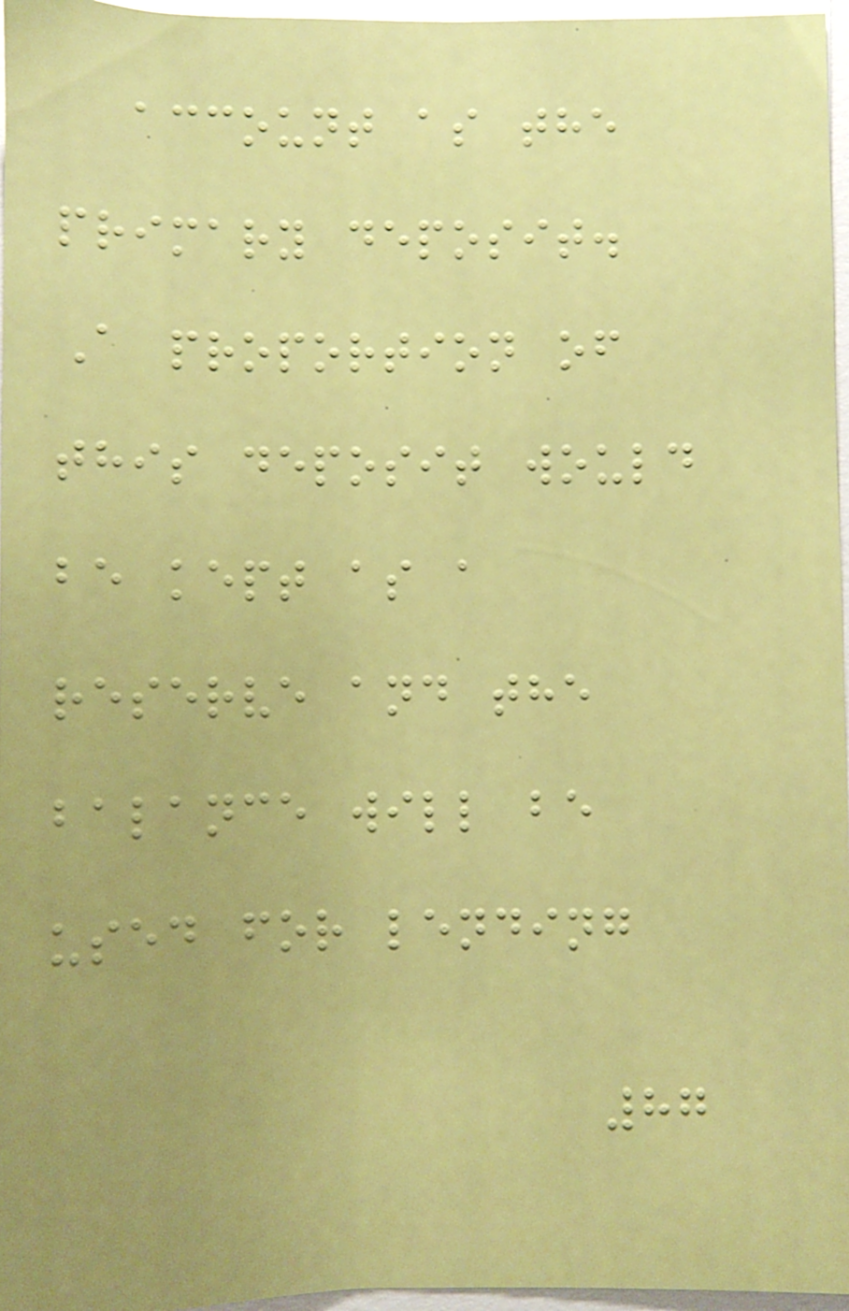account as the
primary deposit.
A proportion of
this deposit would
be kept as a
reserve and the
balance will be
used for lending
87
